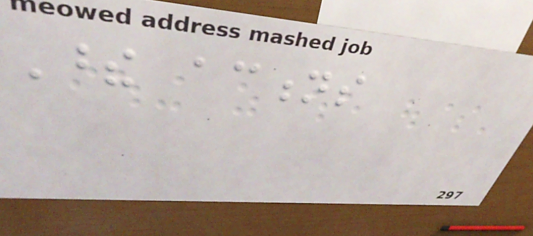These actions
